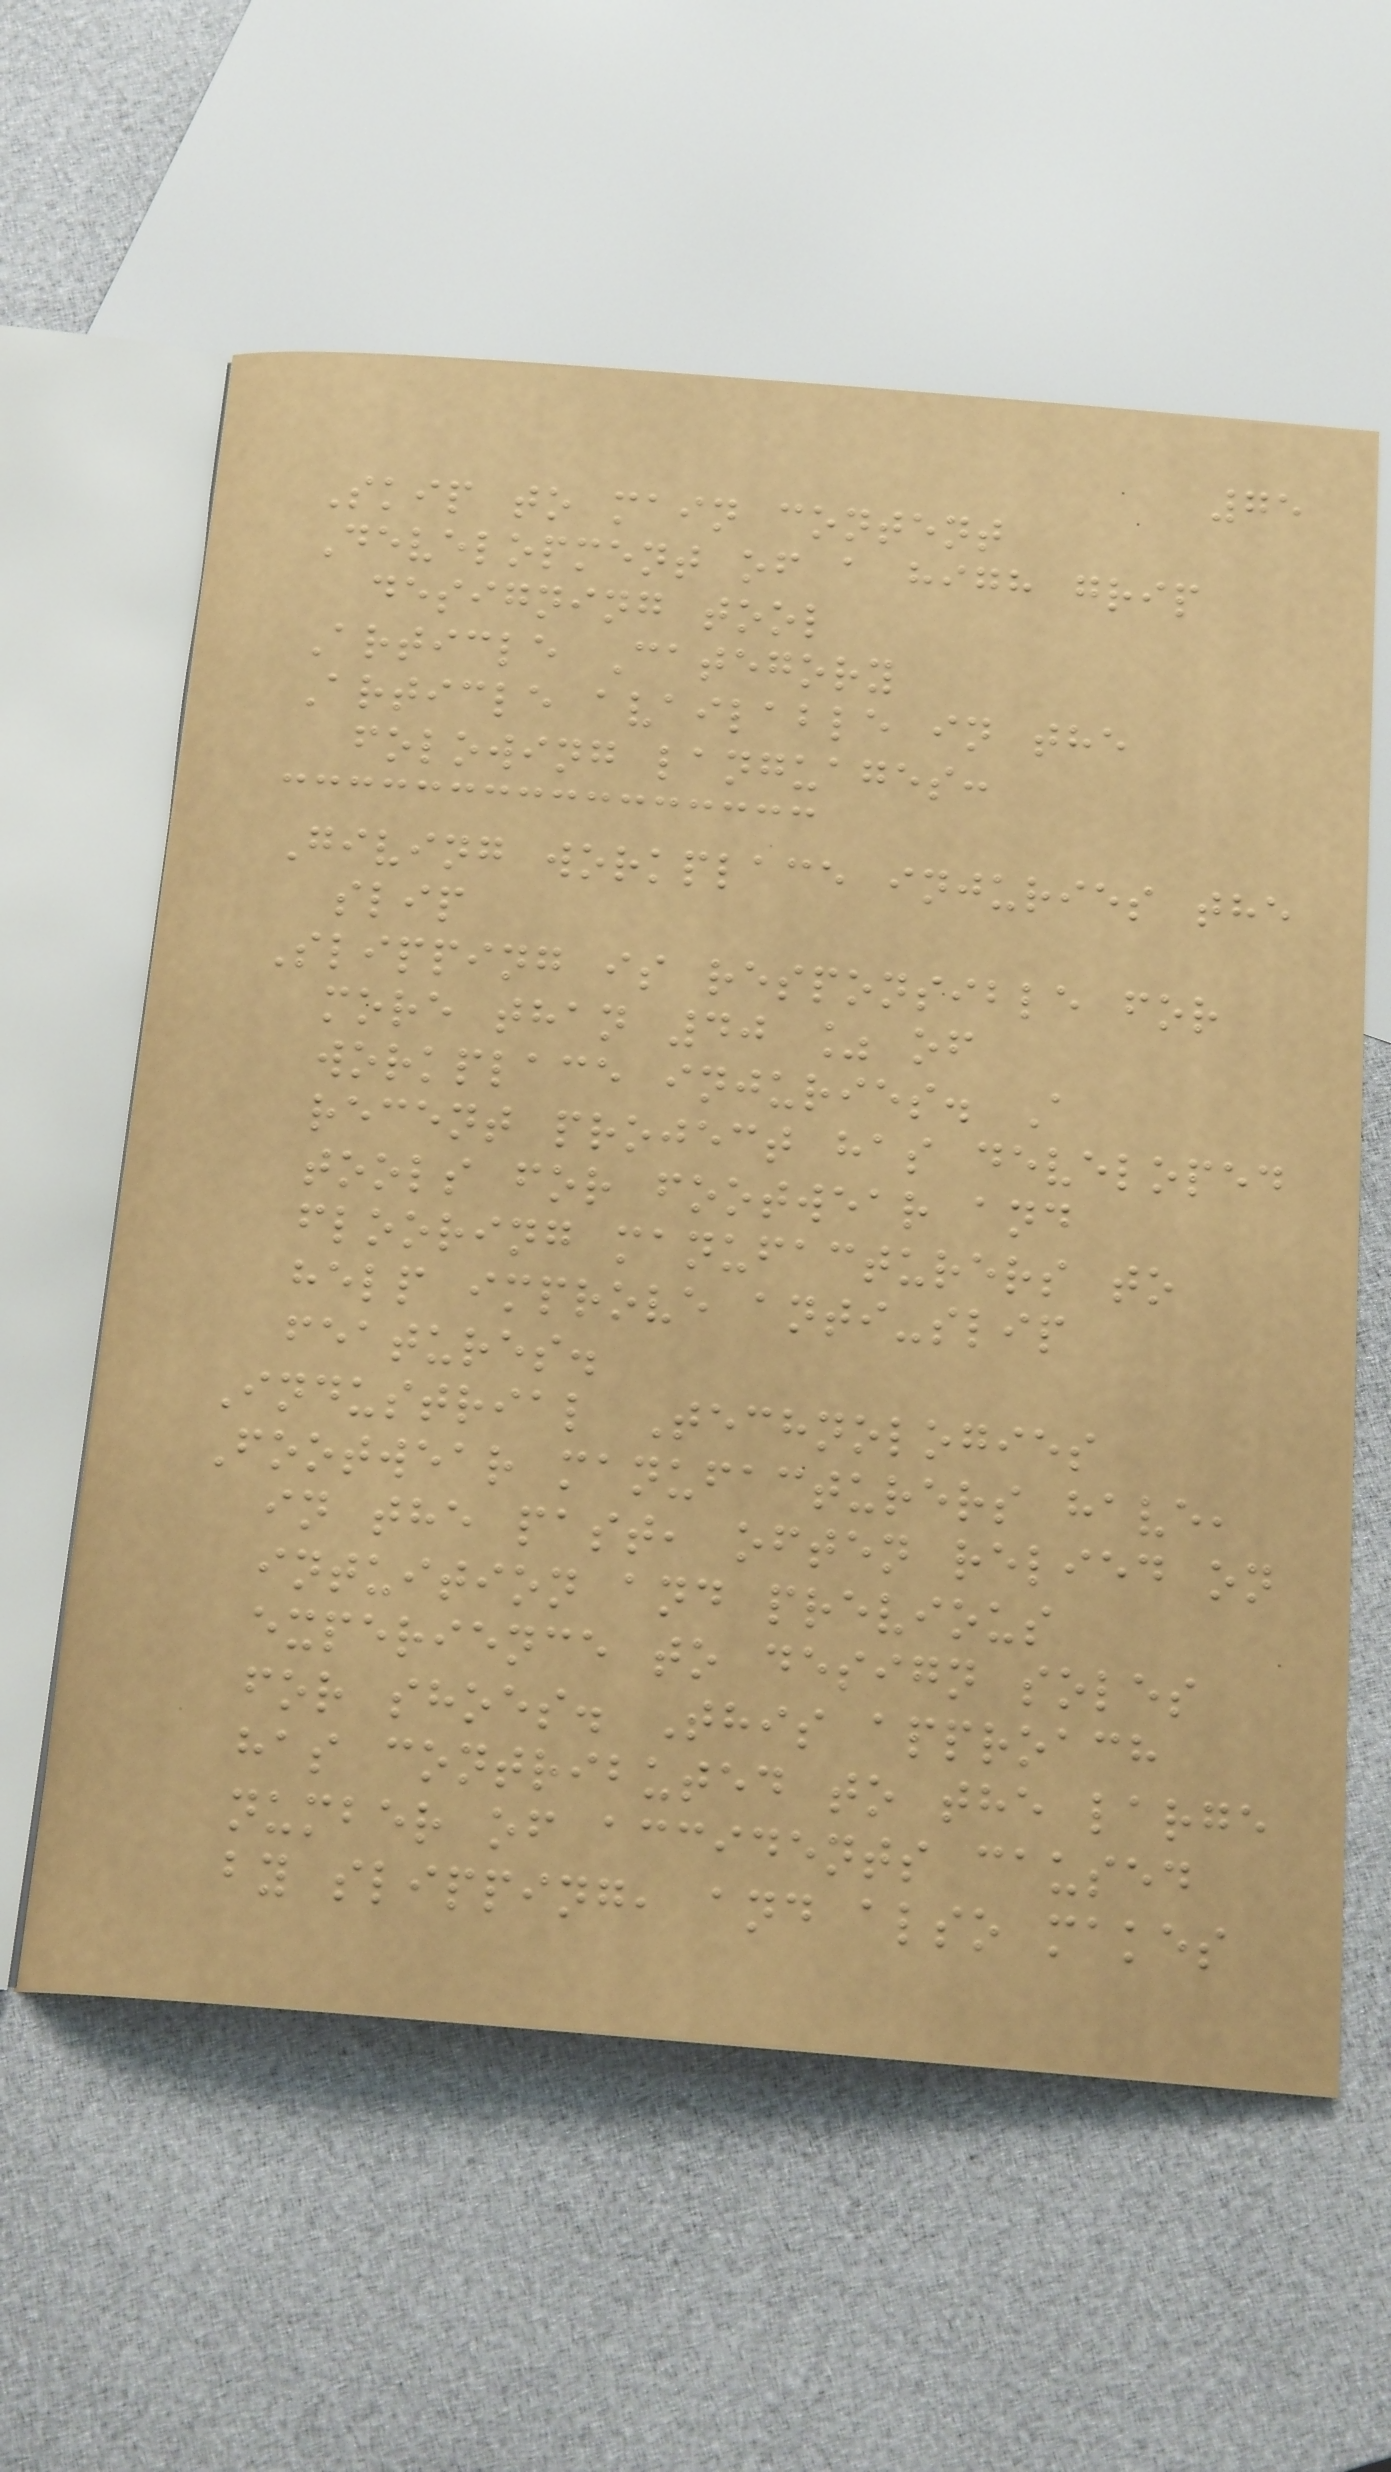75
Skip to main content
Development of a high grip
designing tool
Article Category
Article available in the
folowing languages:
Giving workplace injuries the
slip
Slipping is responsible for
more than 40 % of
workplace injuries. A
recent project has developed
tools for footwear and
flooring manufacturers to
help improve anti-slip
features.
Industrial Technologies
Footwear manufacturers have,
in the past, often relied on
intuition and previous
experience to design soles
for shoes. This approach
has contributed to the large
number of accidents caused
by slipping, and also makes
